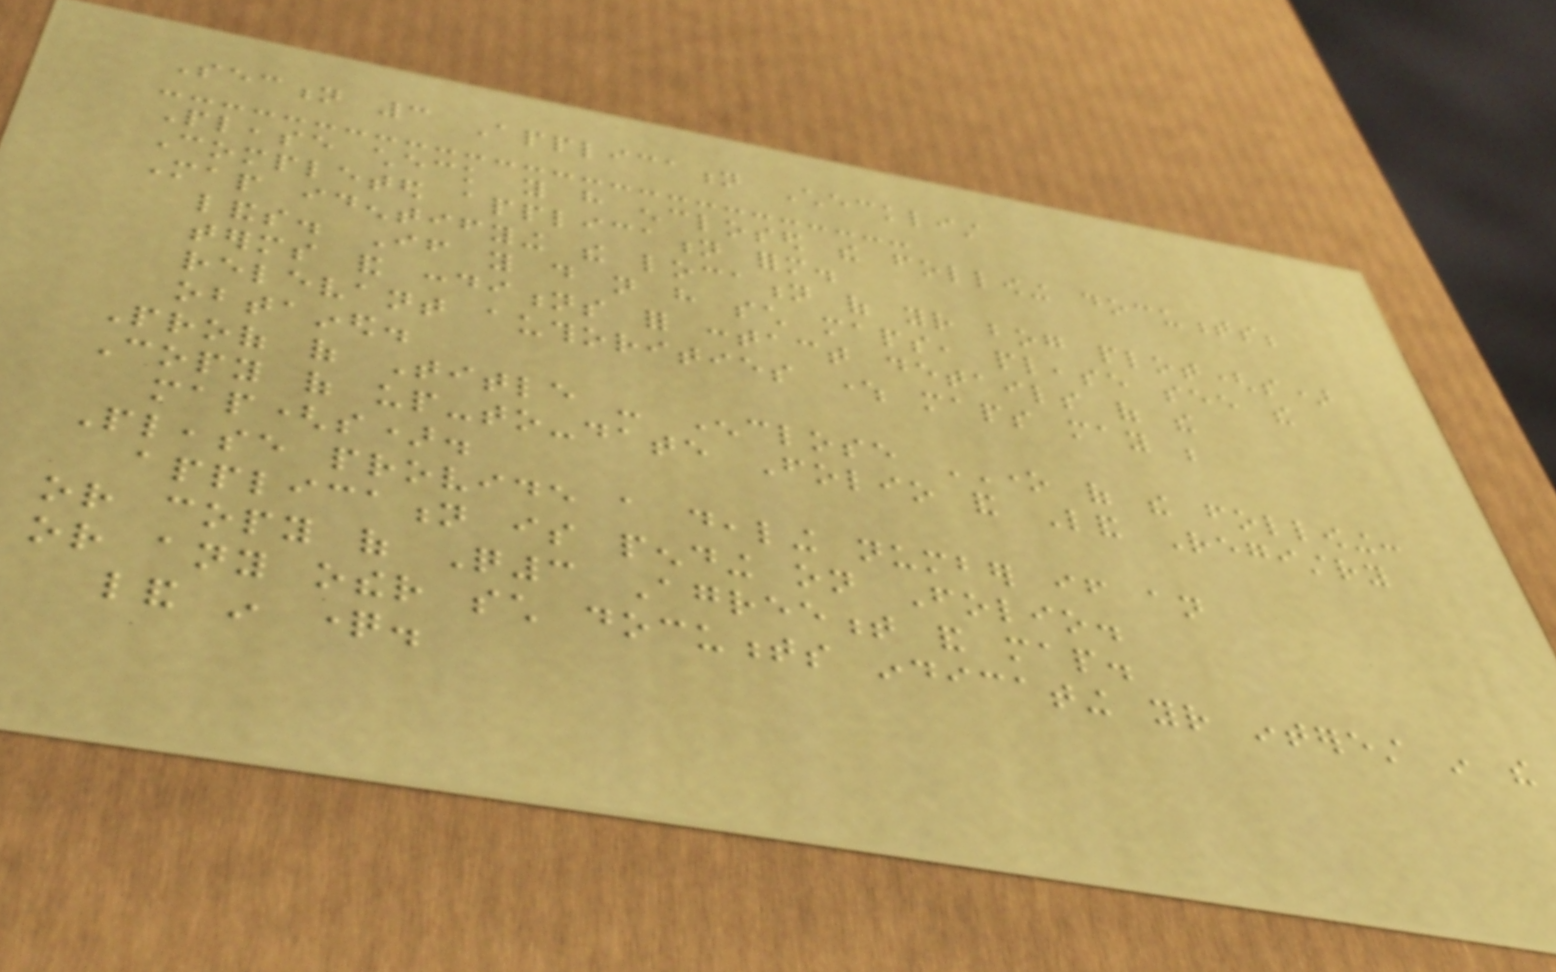Section 3 Application Checklist
Please check you have enclosed the following documents;
Completed application form.
Map identifying the location of your bog plot(s)
lands. If you do not have such maps, please see the
terms and conditions for contact details of the
relevant authorities where maps may be
obtained.
Proof of Title - Enclose ONE of the following:
Copy of up-to-date Folio and Land Registry
map(s).
Please provide a dealing number if an
application is pending on Folio.
or copy of Q3 Agreement and map.
or any other such documents indicating your interest in the
land in question.
